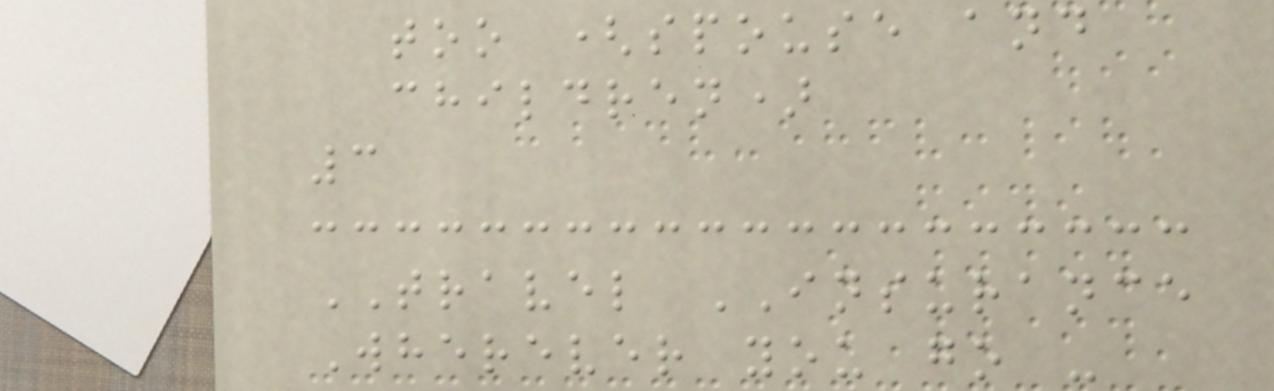too (spouse and
children)
3
TRAVEL INSURANCE
Wherever you go -
